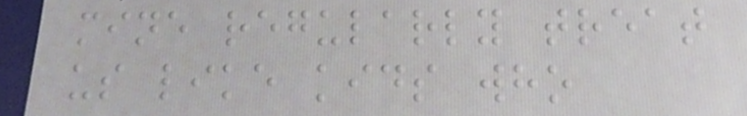mine regularly treat
us like kids who
